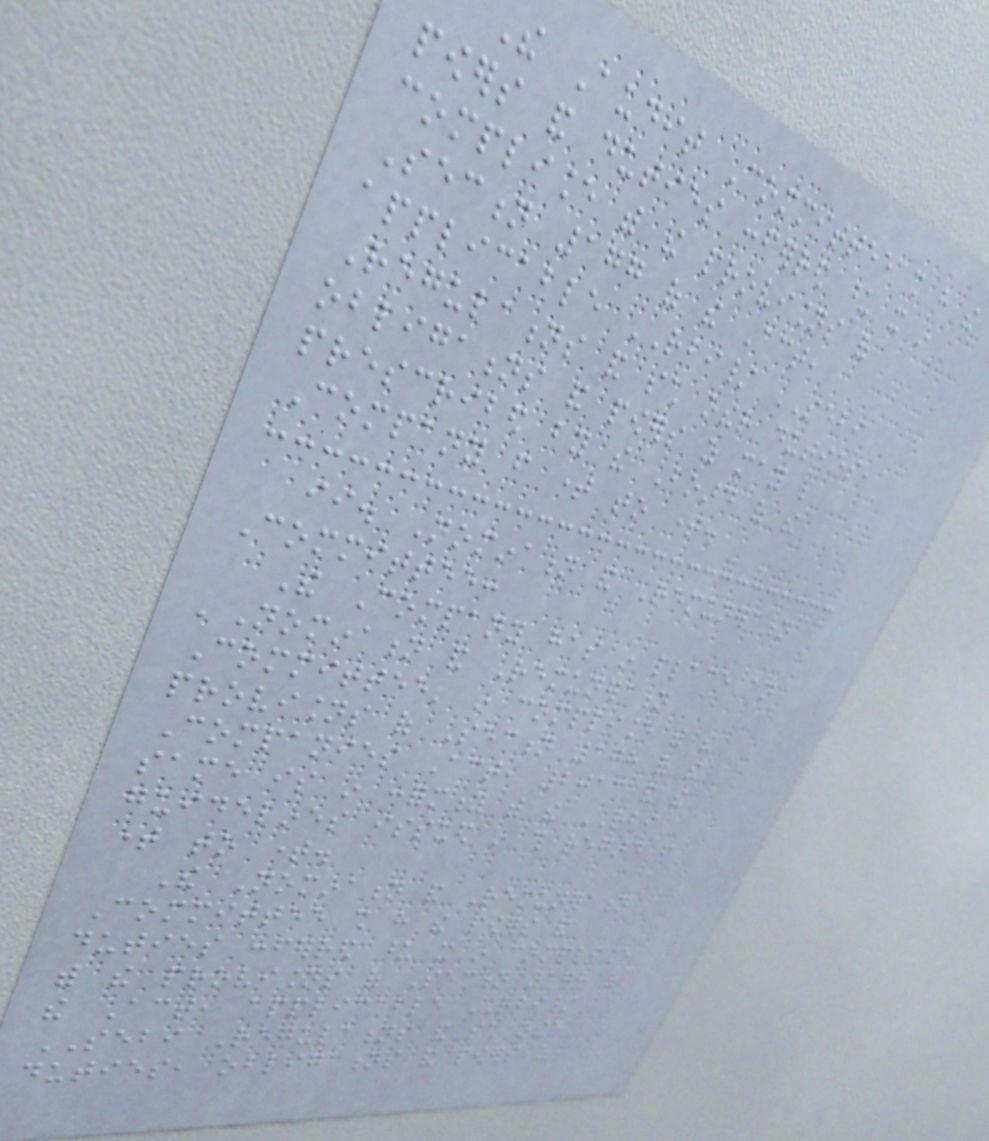The Audit Committee shall have the
powers and duties conferred upon it in
compliance with the provisions of
Section 177 of the Act,
applicable RBI/ SEBI
Regulations and such other duties,
obligations and powers as may be
prescribed by the Board of the
Company from time to time.
ii. Nomination and Remuneration
Committee:
The Company has in place an
'Nomination and Remuneration
Committee' in compliance with the
provisions of Section 178 of the
Companies Act, 2013 and the
same is in conformity with the RBI
guidelines issued in this regard from
time to time.
The Nomination and Remuneration
Committee shall have the powers and
duties conferred upon it in compliance
with the provisions of Section 178 of
the Act, applicable RBI/
SEBI Regulations and such other
duties, obligations and powers as
